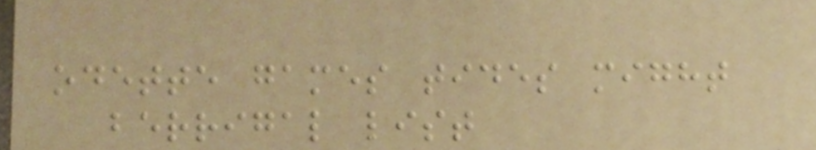odette games tides might
berrigal list
